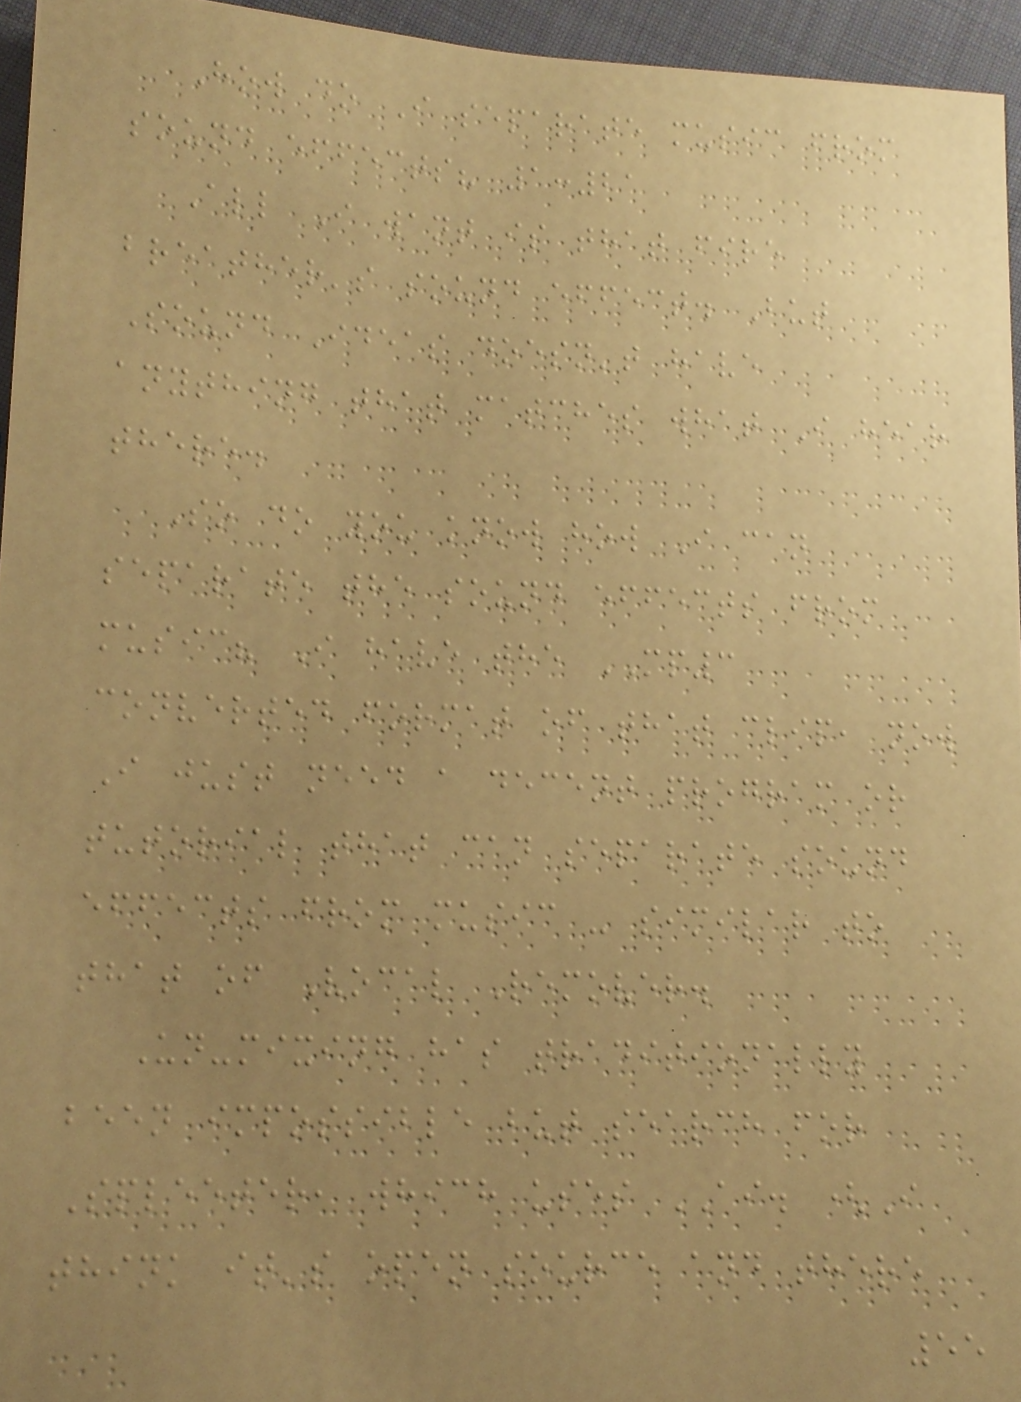How do I separate music from
sound effects? 1:21
All I want is that fire
breather's sound effect. But
Sound Ideas doesn't have
anything that matches what I hear
there.
So do you know how I can
separate the sound effects from
music? I have the MP3
converted format of that clip, now
I just need a decent program or
tutorial that can separate sound
effects from music - similar to
that of Vocal Remover.
Un-mixing has traditionally
been impossible but search for
Spleeter, which uses AI. (I
think it's open source and there
55
